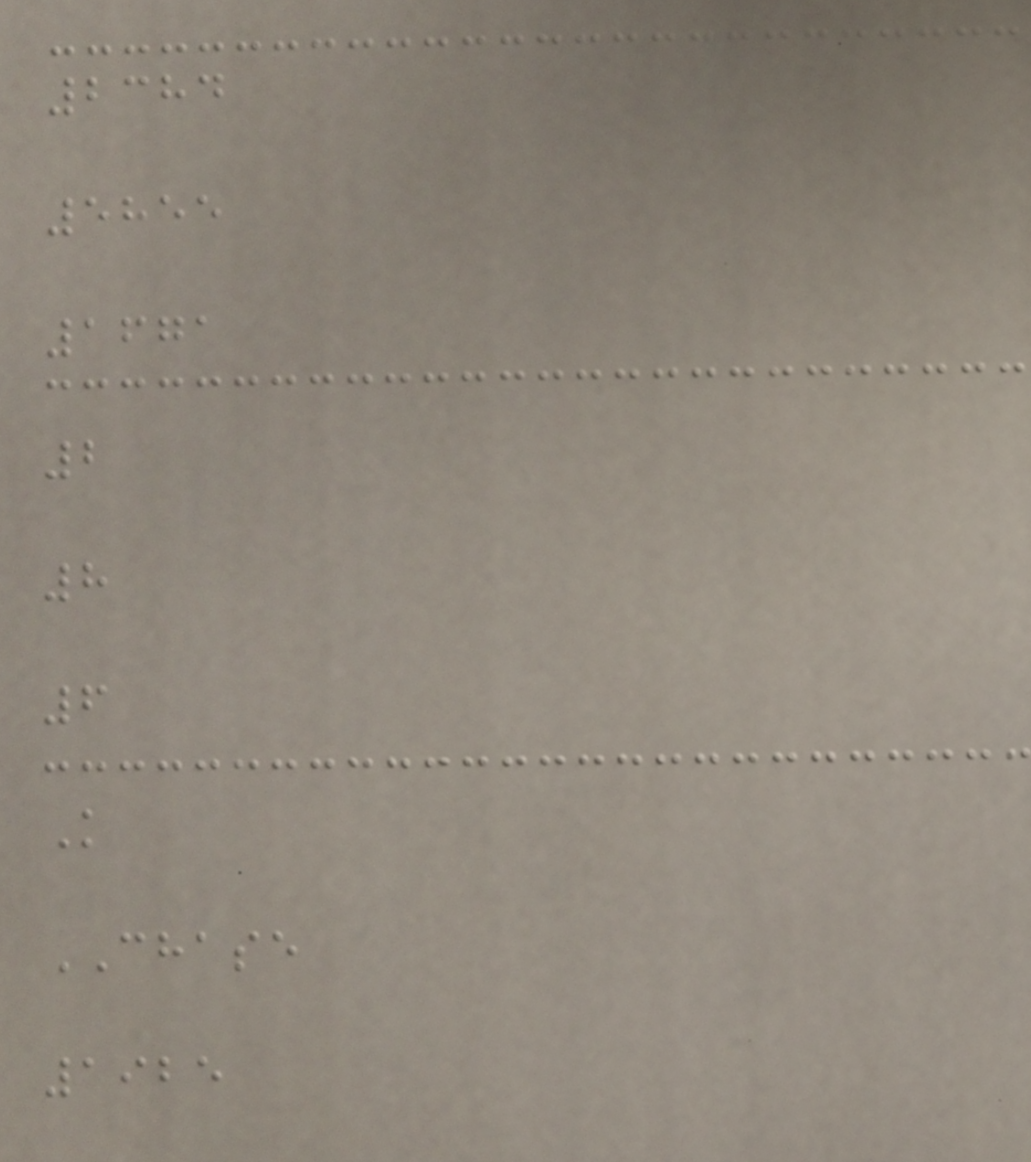2384
5855
1671
2
8
6
K
CHASE
1925
